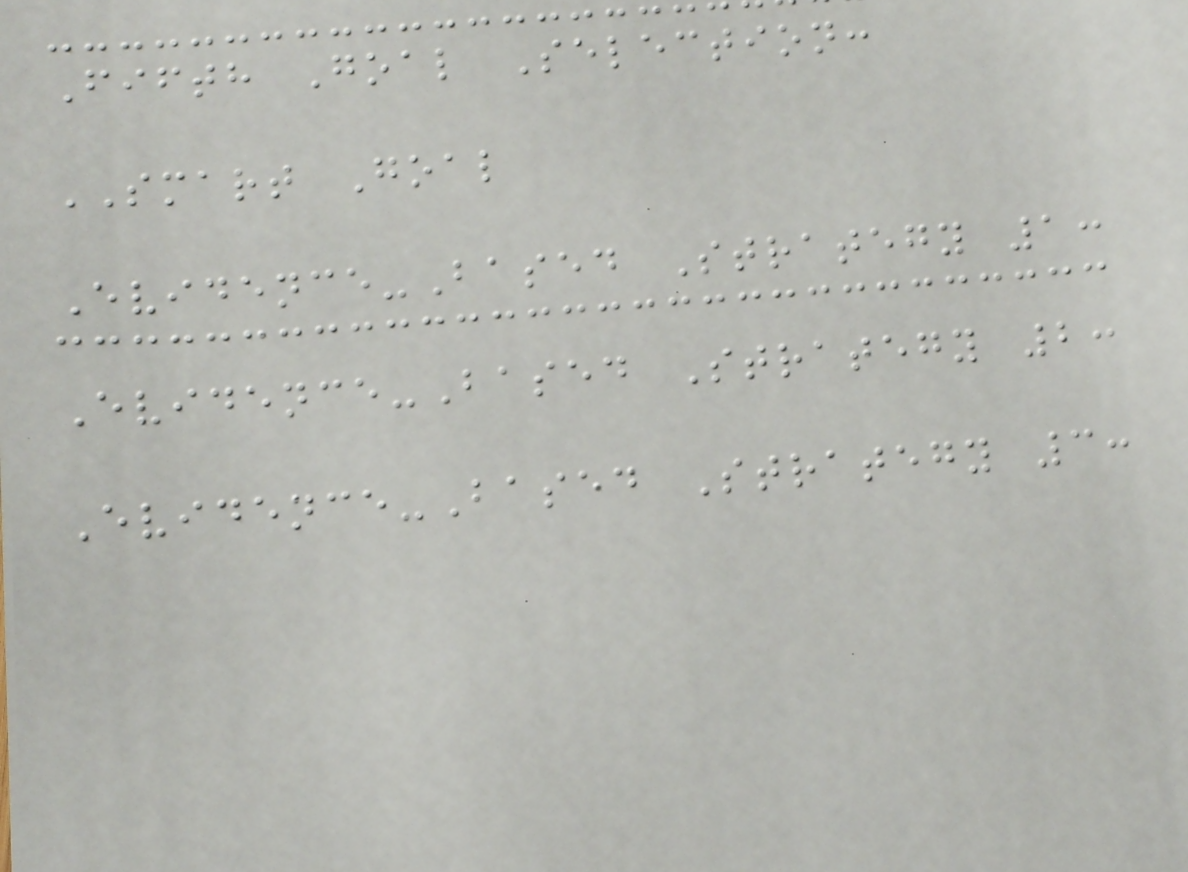Fifth Goal Selection:
SMART Goal
Evidence-Based Strategy 1:
Evidence-Based Strategy 2:
Evidence-Based Strategy 3:
